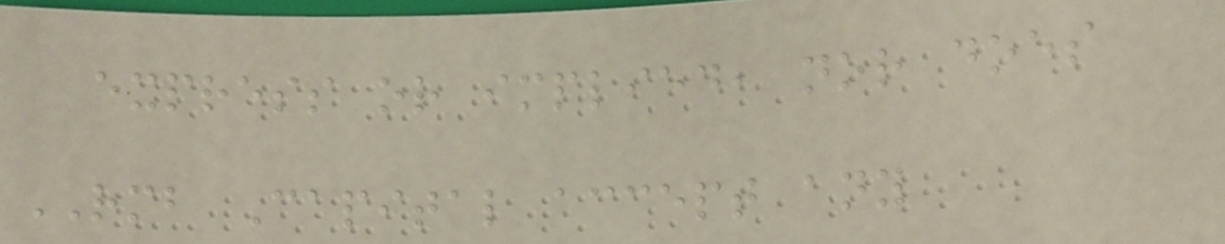express or implied, nor does
RMB Capital accept any
